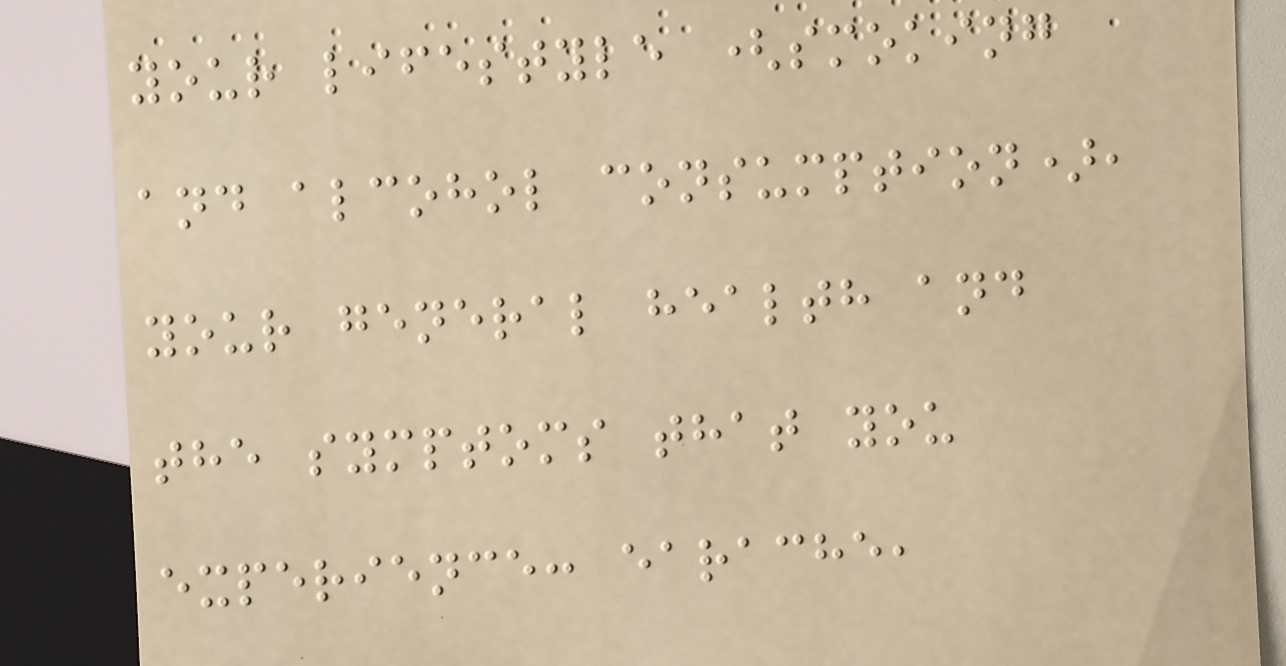your lifestyle (smoking
and alcohol consumption),
your general health and
the symptoms that you
experience: earache,
